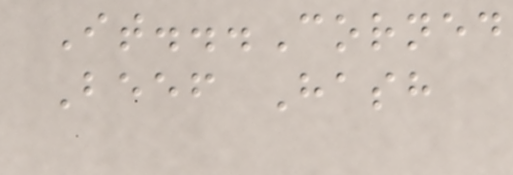It...Corned
Beef Hash
